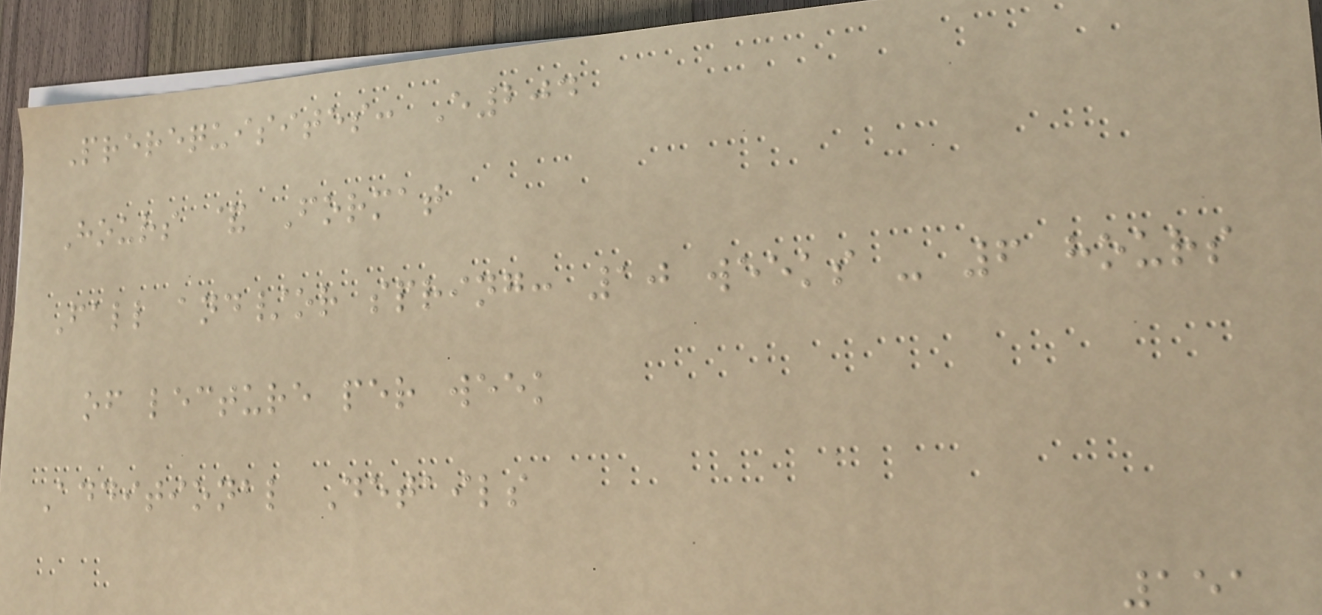Prerequisites: E204
Hours & Format
Fall and/or spring: 10 weeks - 6 hours
of lecture per week
Additional Details
151
